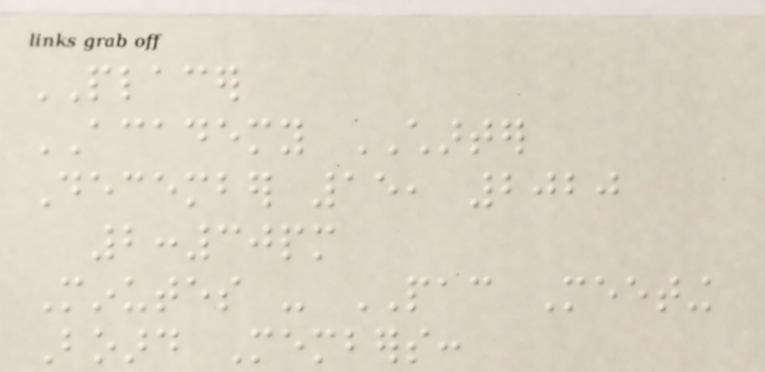PLACER
ACADEMY CHARTER
December 15, 2020
2:30pm
Minutes - PAC Meeting
Board Members:
